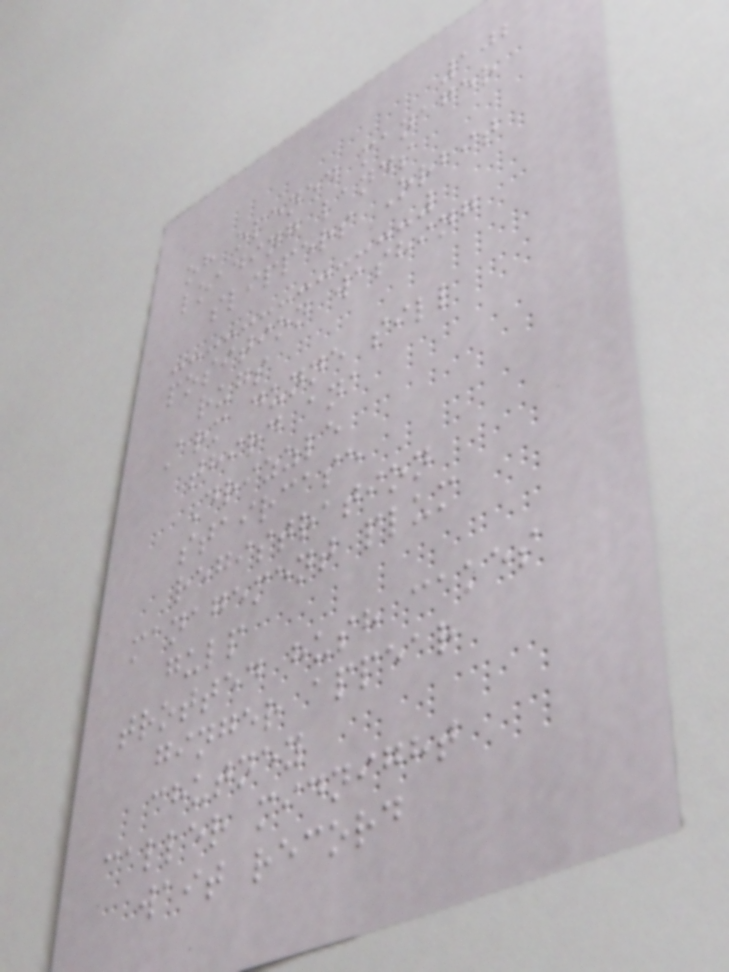102
oh opened manager
loading lands
slippers Orbit
position washing
rugs
Arm dunne sill
third ana
Drizzle
staircase
registration
management plum
gulp
trotted hush cakes
ginger appear
chutney
caller midnight
wait record
